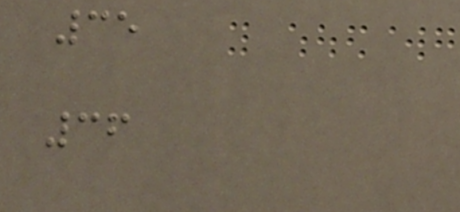35
36
